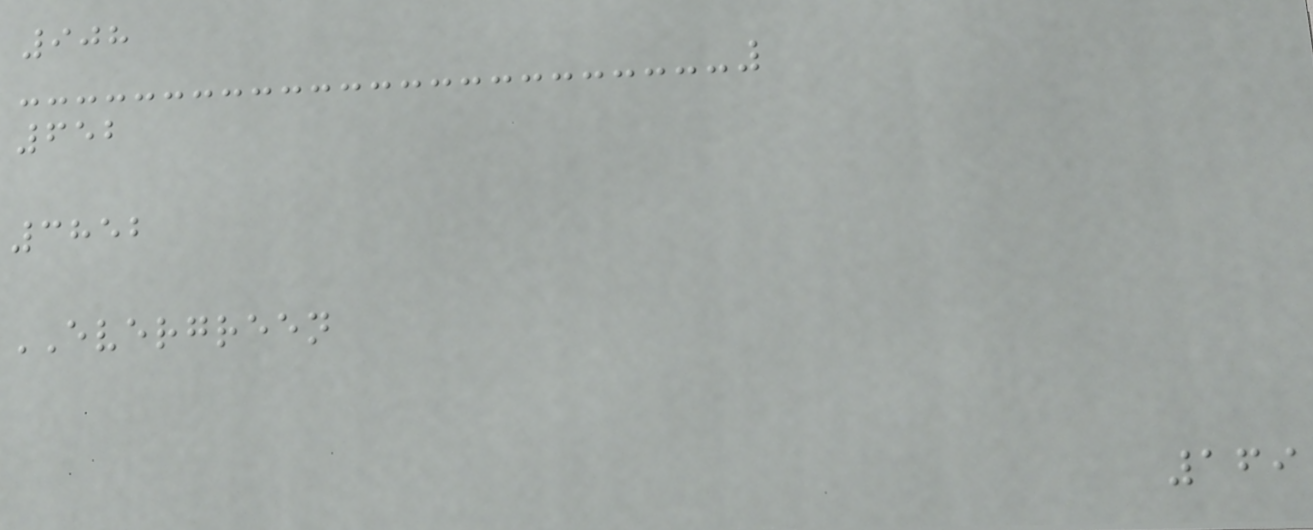908
652
3852
EVERGREEN
169
